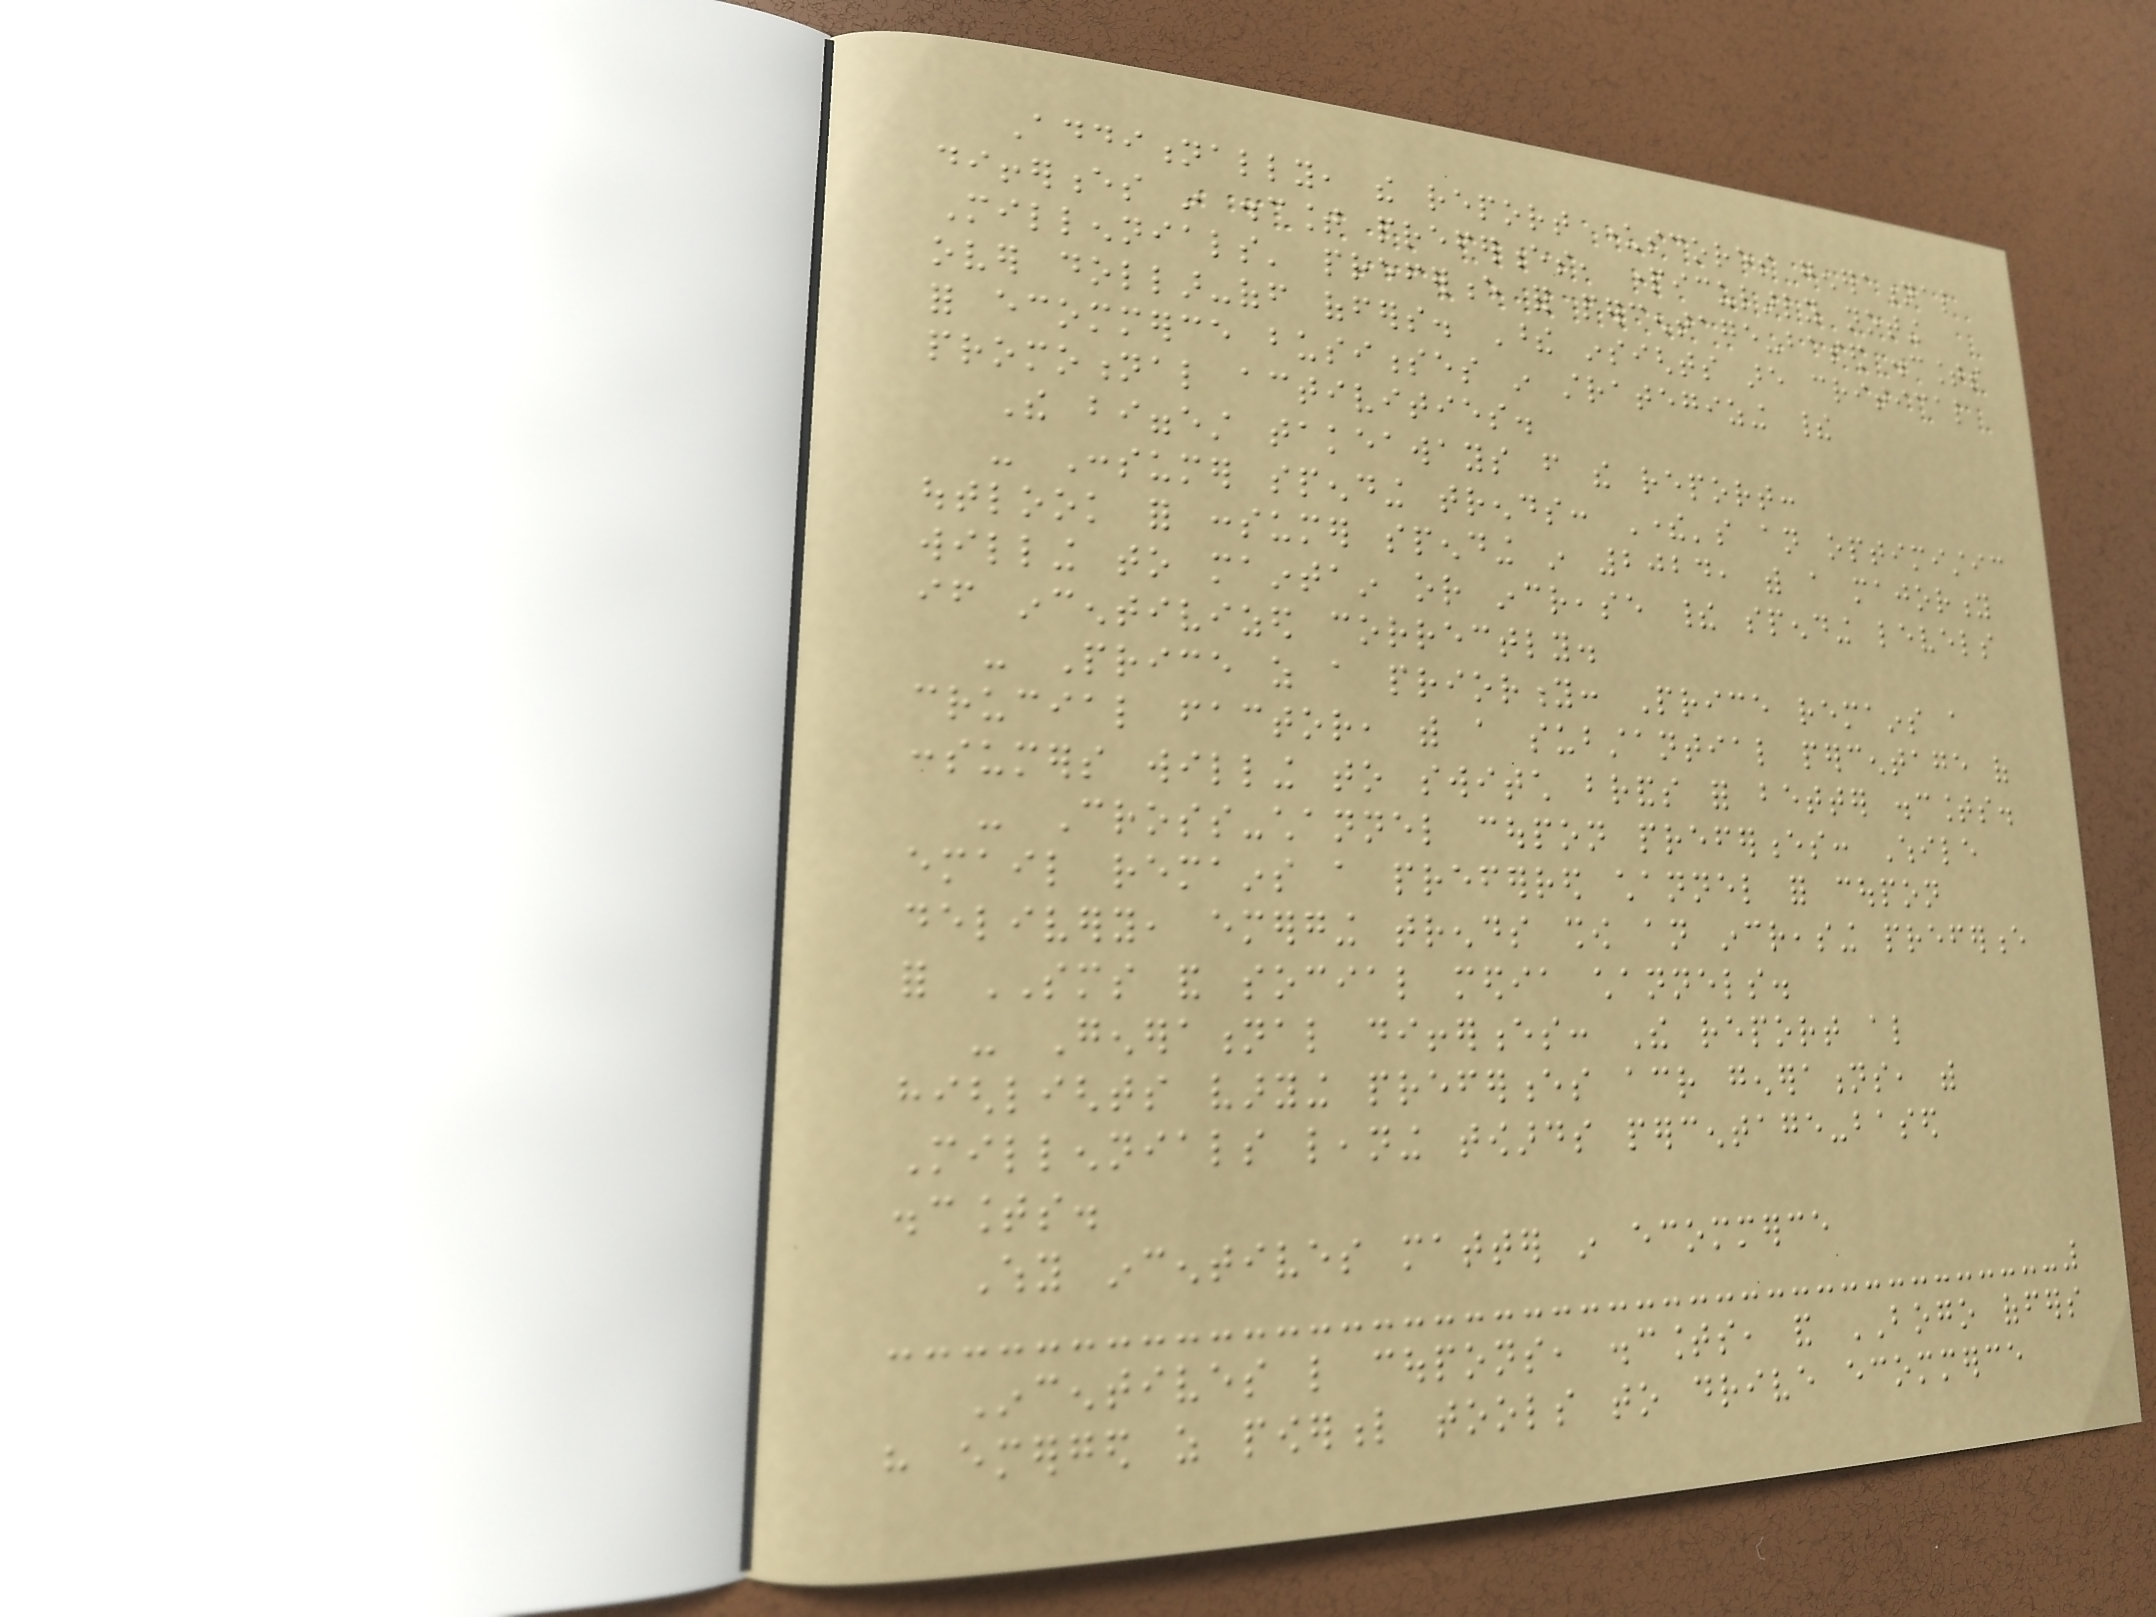Additionally, the report underscores generational
differences in discount preferences, particularly noting
Millennials' preference for percentage-based discounts
over dollar-off offers. These insights are critical
for ecommerce businesses in strategizing their
promotional activities.
The biggest takeaways from the report:
- Consumer spending trends: There's an optimistic
outlook for consumer spending in 2024, with a majority
willing to maintain or increase their spending levels
if incentivized correctly.
- Price as a priority: Price remains a
crucial factor, with a substantial percentage of
consumers willing to switch brands for better discounts.
- Cross-channel coupon preferences: While
email remains a preferred channel for coupon
delivery, emerging trends show an increasing preference
for SMS and social media channels.
- Generational differences: The report also
highlights varying preferences across generations, with
Millennials leaning towards percentage-based
discounts.
Why incentives matter in ecommerce
Incentives like coupons, discounts, and BOGO offers
have emerged as powerful tools to drive ecommerce
